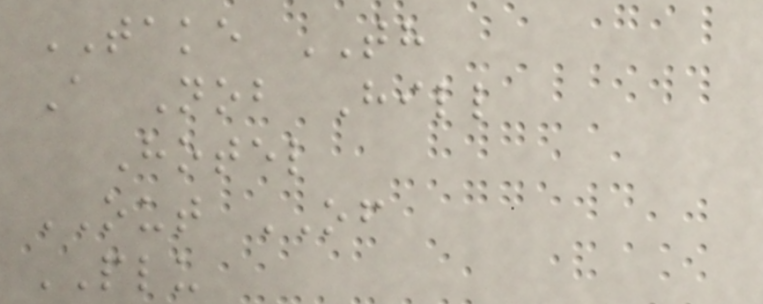TAKE TH
A Nob Hill
Hotel
OUT OF
PLU
